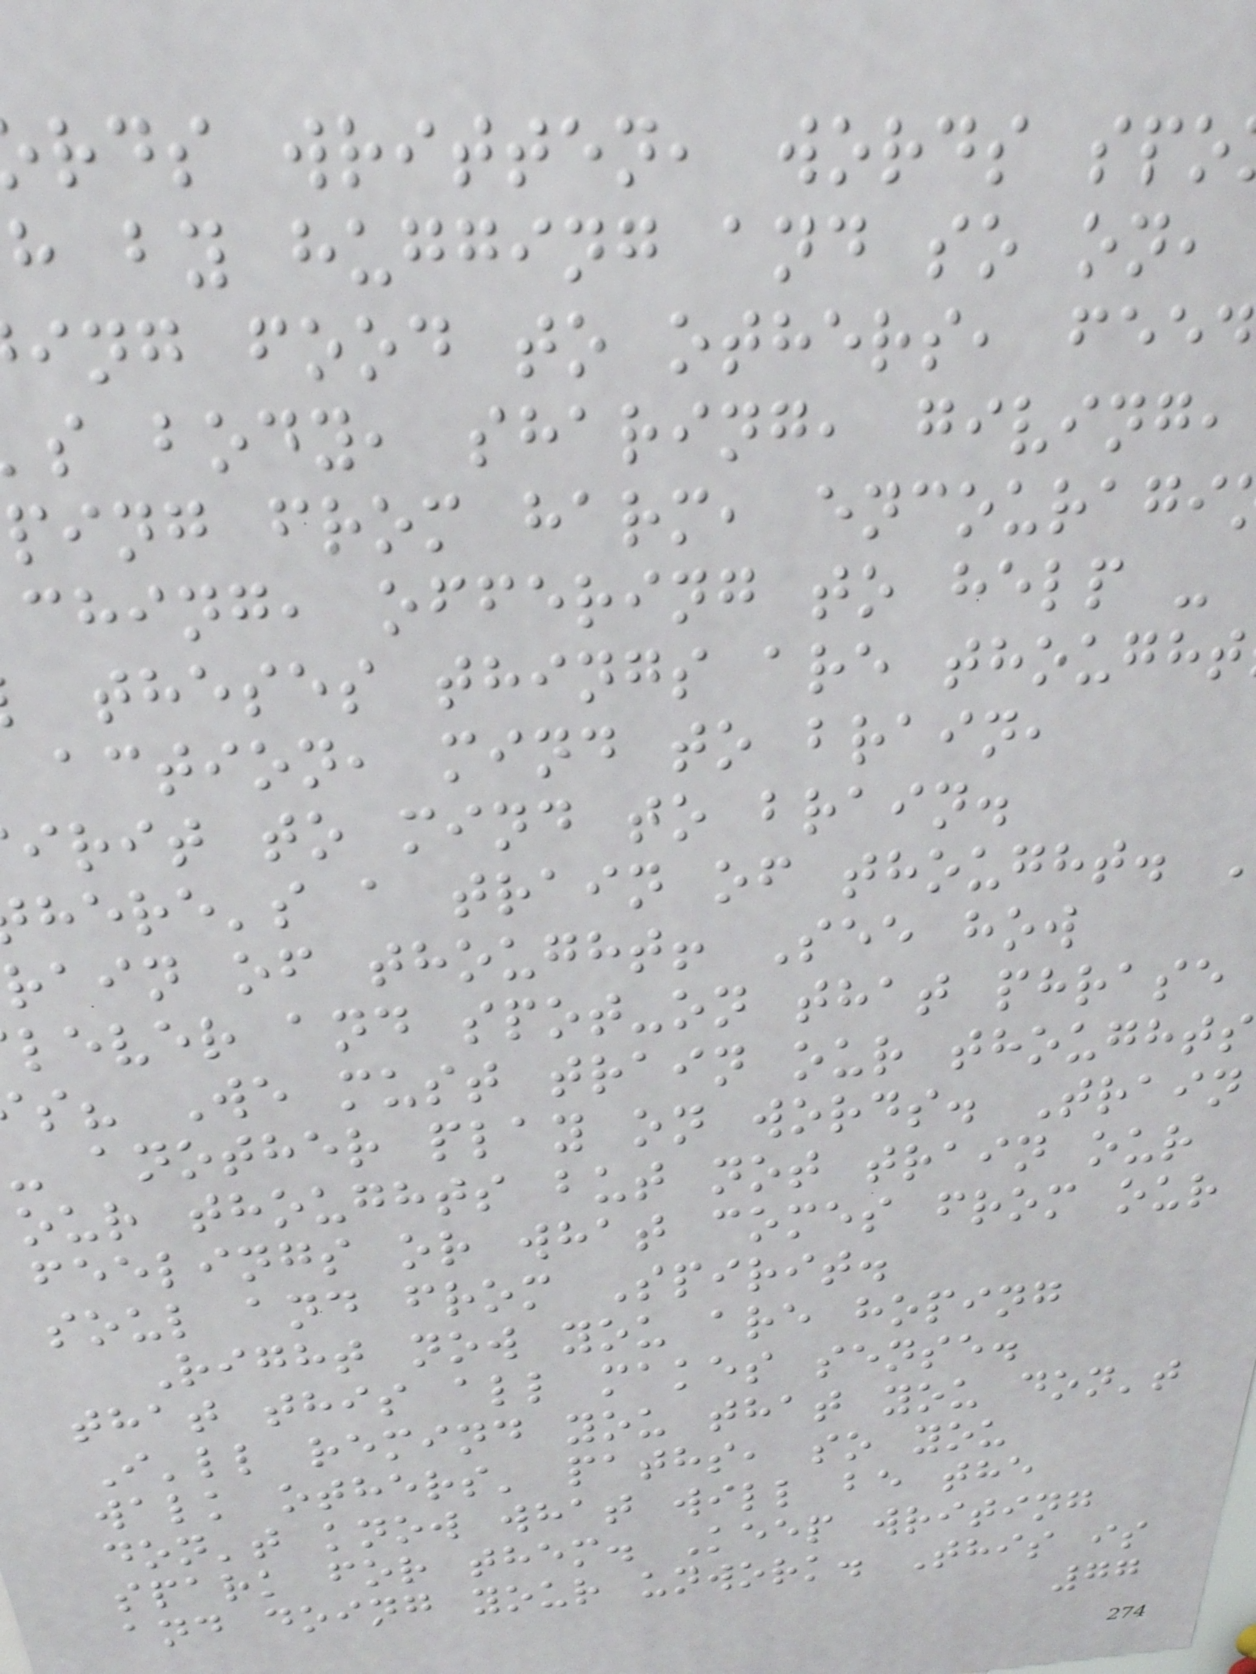rds written, words spo
h by hugging and so on,
ing food to others, feed
s body, sharing, giving,
ping from harm, encouragi
ching, offering to help -
theses things are thought
action, mind to brain,
irit to mind to brain.
here's a train of thought.
rain of thought! See how
lever and spot-on that phrase
s? We must train our thoughts
- another play on words. Train
our thoughts but not train our
feelings or what comes from our
soul and from Spirit.
Right now you are hoping
that this all makes sense.
I'll remind you that you don't
walk others' paths, so you
don't know what will be the
spark for them. Keep writing
and doing your unwork. This is
77
